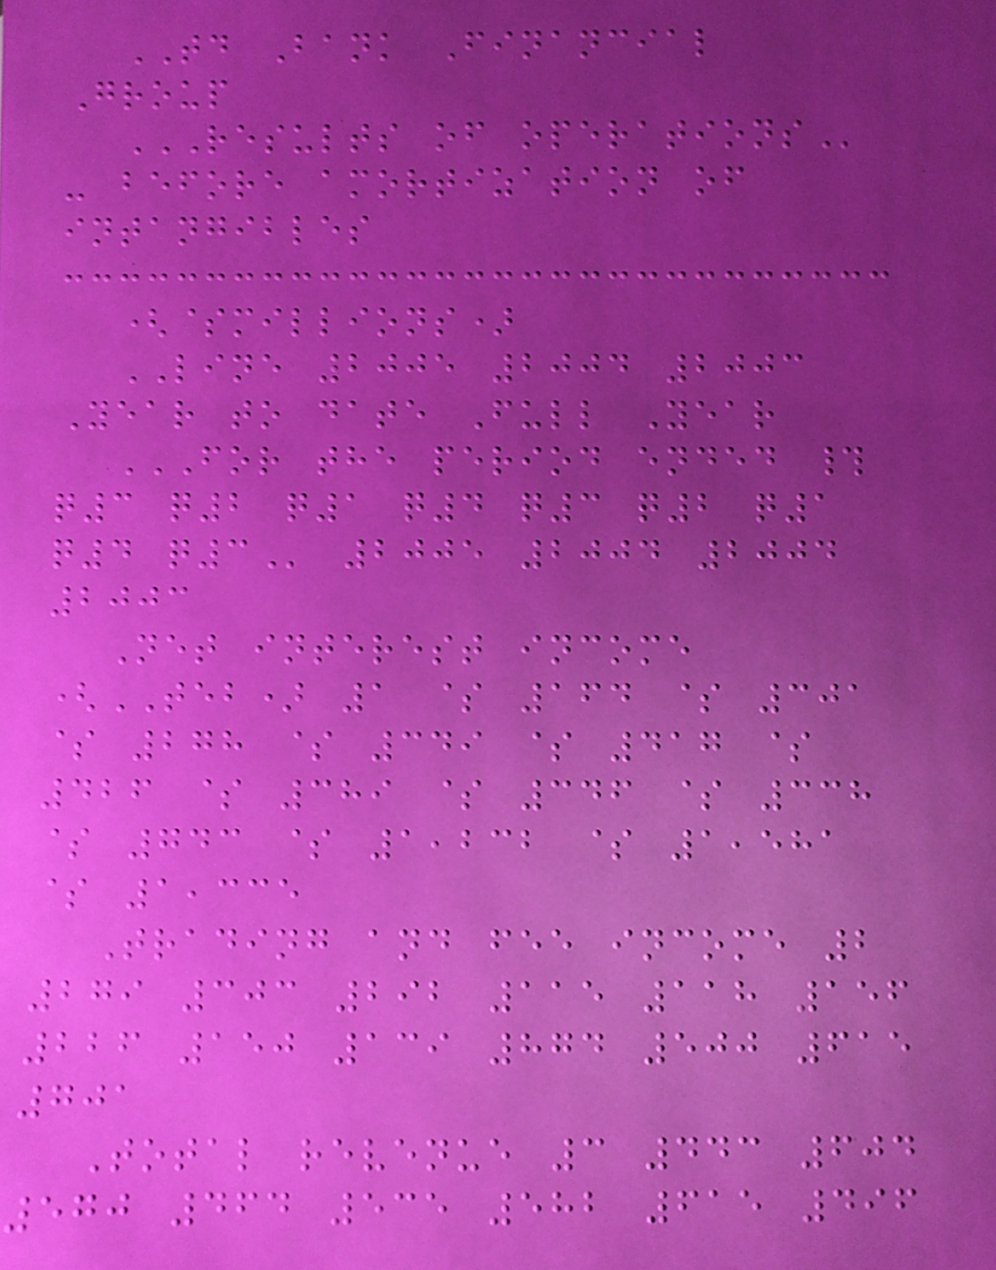TD Bank Financial
Group
RESULTS OF OPERATIONS
- before amortization of
intangibles
($millions)
LINE 2005 2004 2003
Year to date Full Year
FOR THE PERIOD ENDED #
Q3 Q2 Q1 Q4 Q3 Q2 Q1
Q4 Q3 2005 2004 2004
2003
Net interest income
(TEB) 1 $ 164 $ 301
$ 278 $ 349 $ 417 $
426 $ 389 $ 346 $ 338
$ 743 $ 1,232 $ 1,581
$ 1,335
Trading and fee income 2
279 303 292 115 118 156
226 150 139 874 500 615
701
Total revenue 3 443 604
570 464 535 582 615 496
